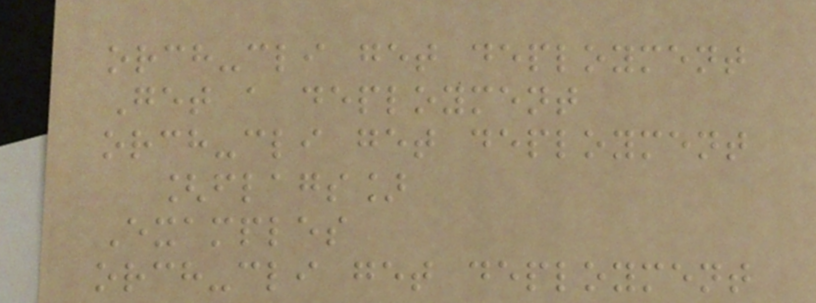orch-cli get deployment
Get a deployment
orch-cli get deployment
[flags]
Examples
orch-cli get deployment
